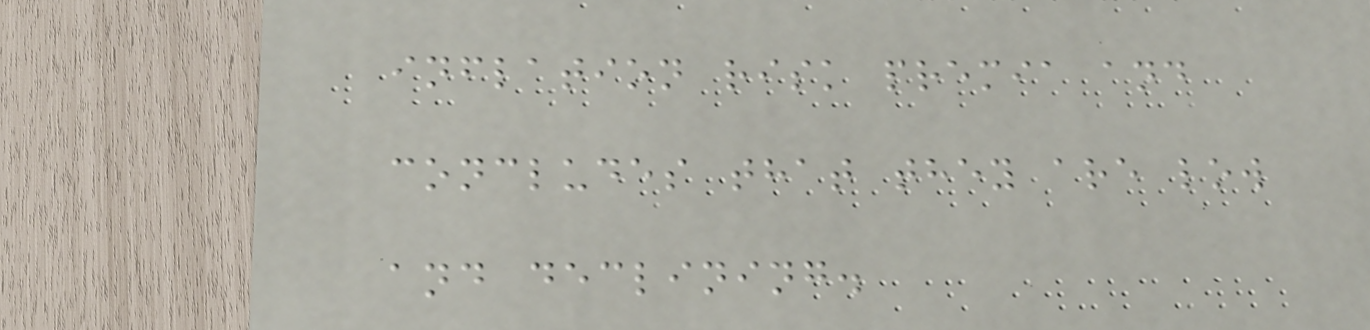inflation risk premia and
concludes that they are low
and declining.
